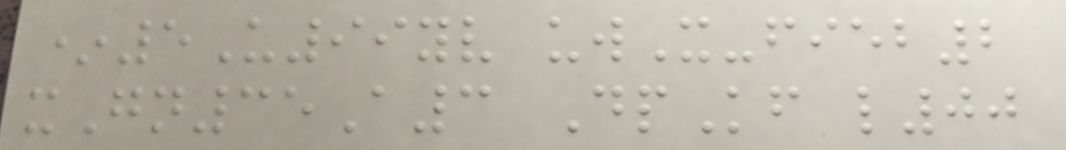*5U99yv uwX-fieb2
xGn35A3 DpKf l00
